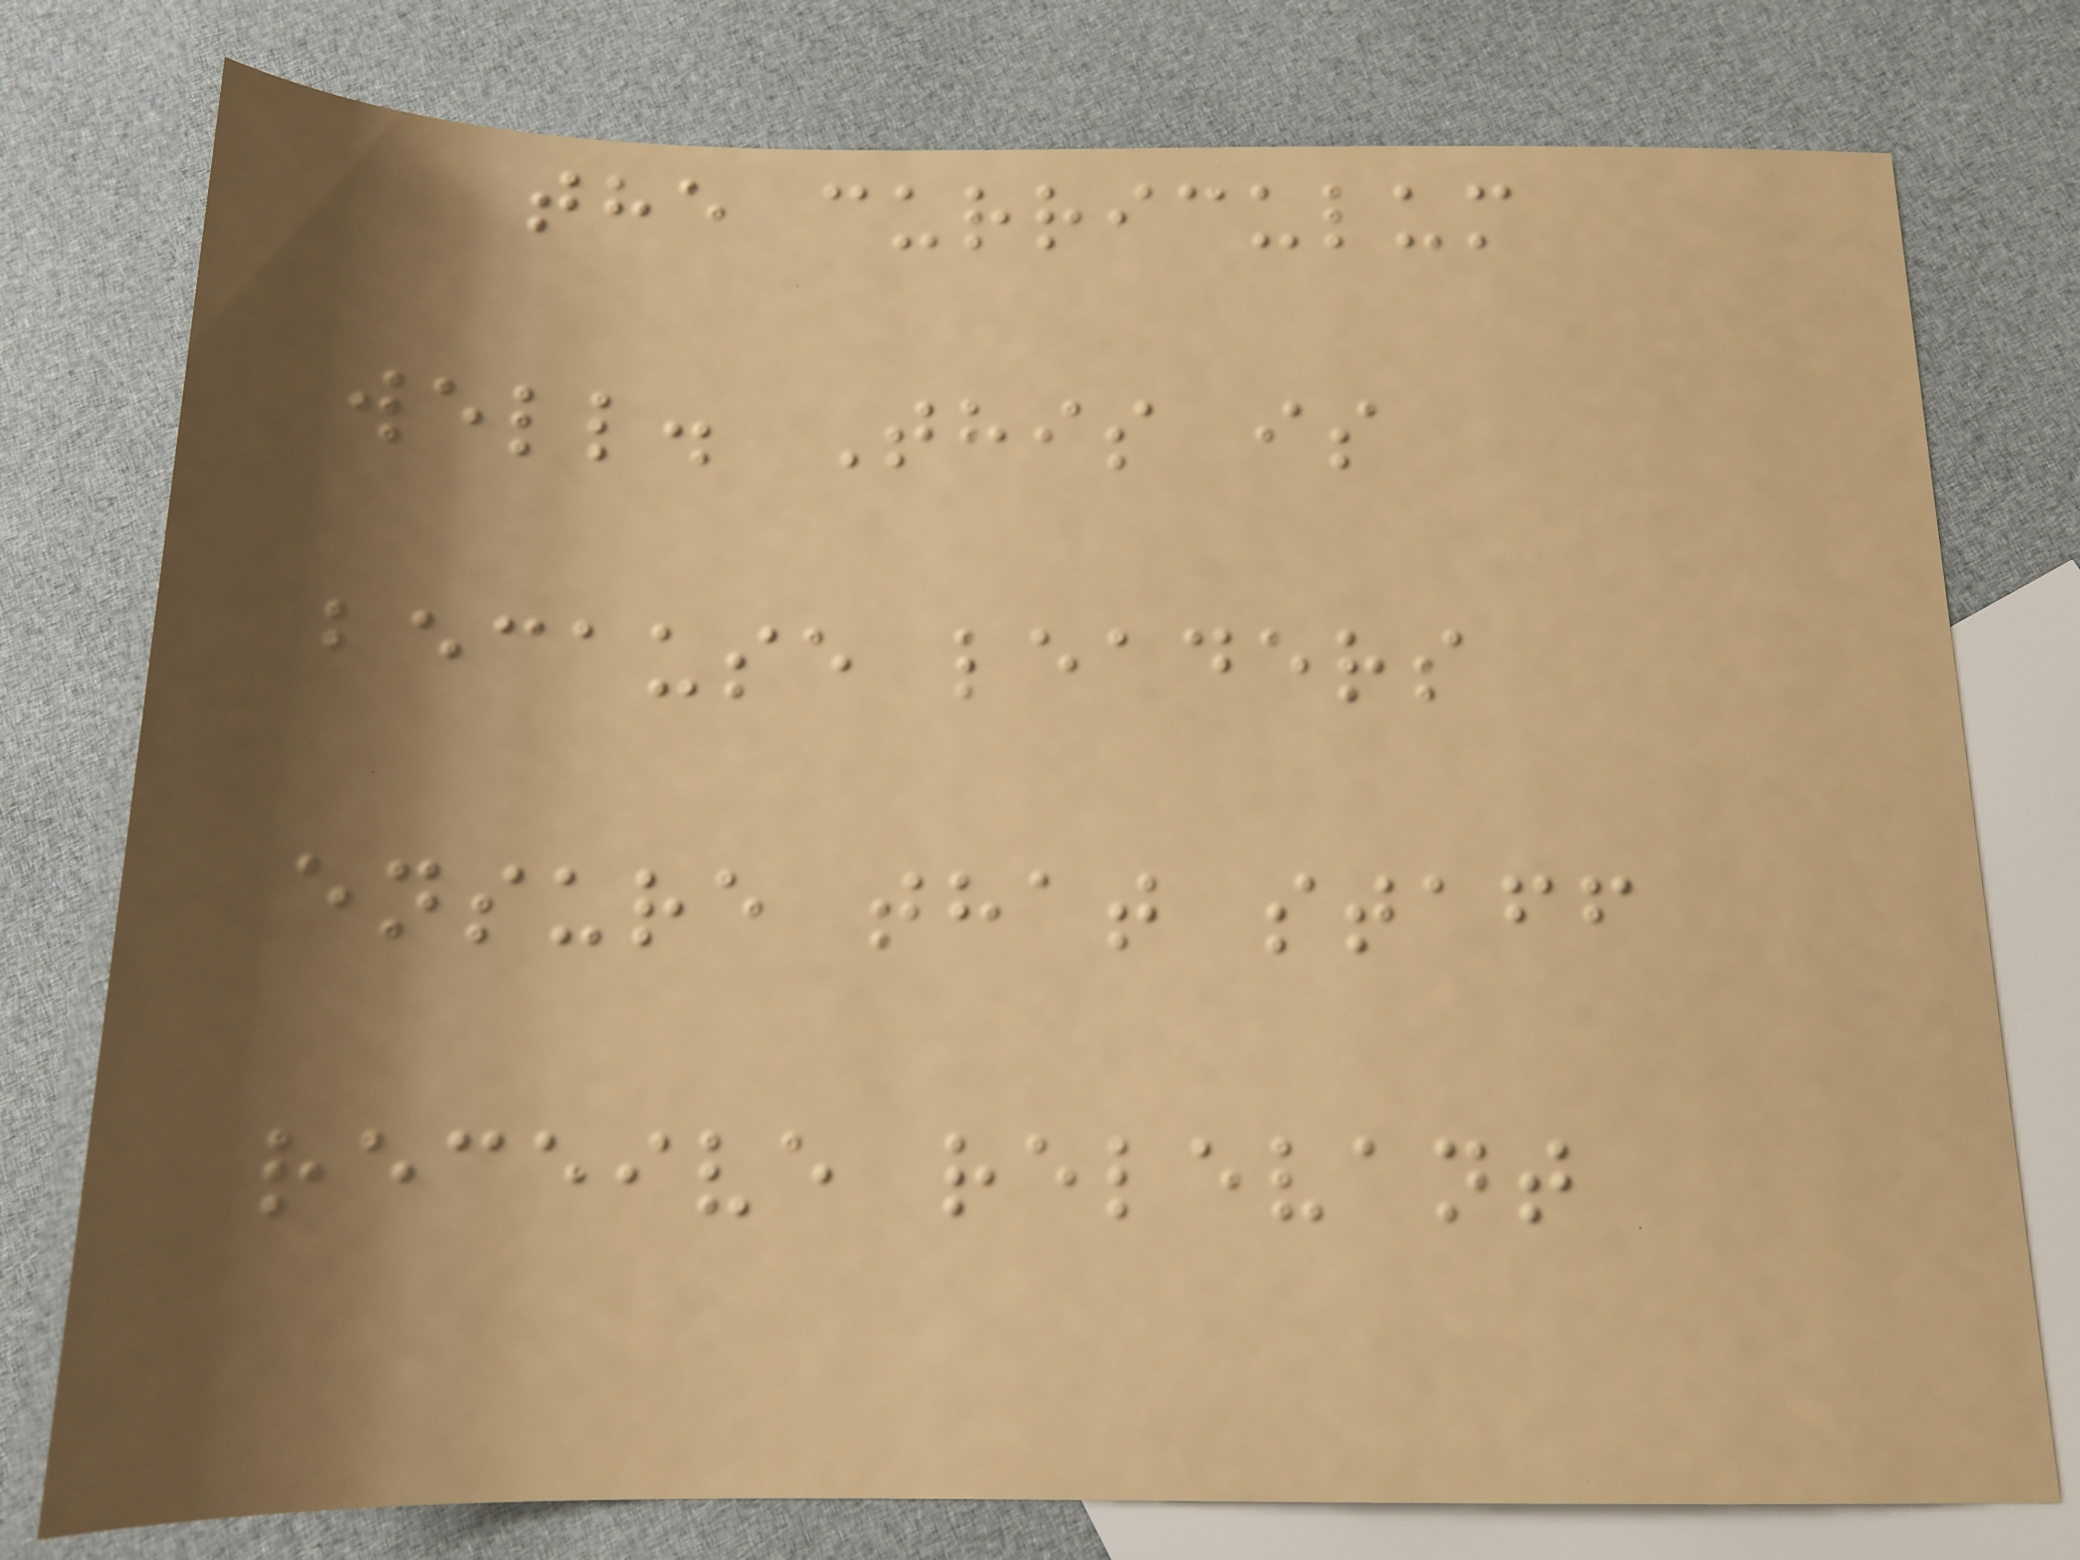the curriculum
well. This is
because leaders
ensure that staff
receive relevant
